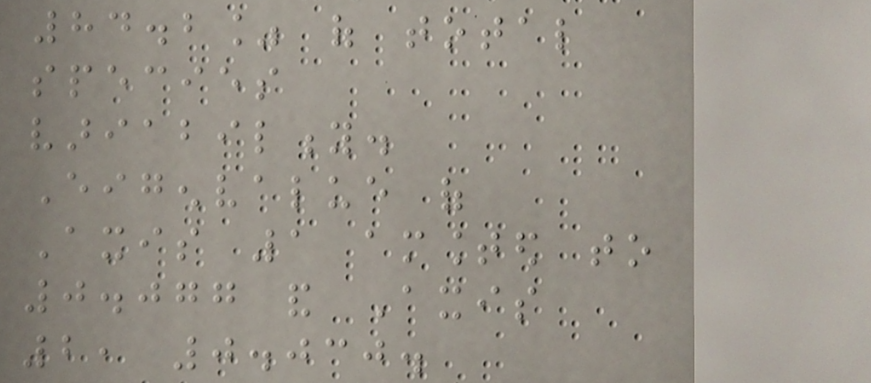84.2% of total
species
variability.
Eigenvalue of
Axis 1 amounted to
0.077 and Axis
2, 0.030.
